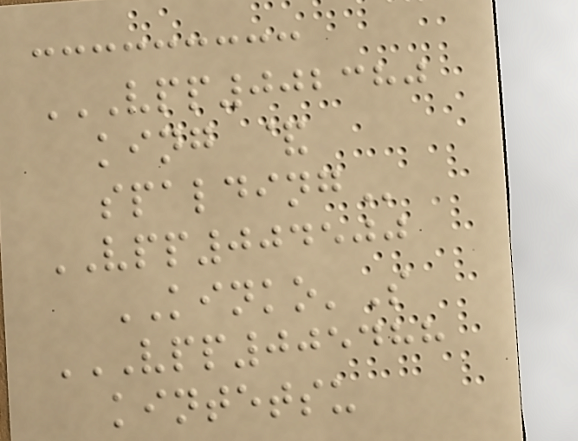VPP002380
KING &
SPALDING
VPP004500
KINKO'S
VPP005488
KINTETSU
